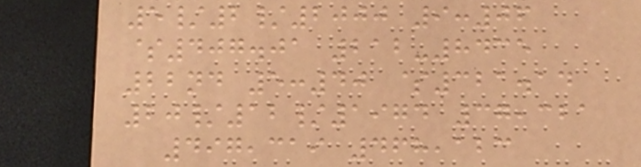5/2/2000 9:06
$407.01 212-8435
22nd 5:40 $321.14
20/12/1974 37,321
497,319 468,123
